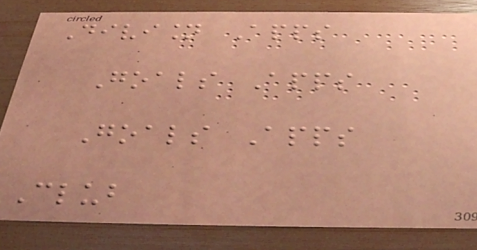Division Apps
Goals Apps
Goals Apps
Club
